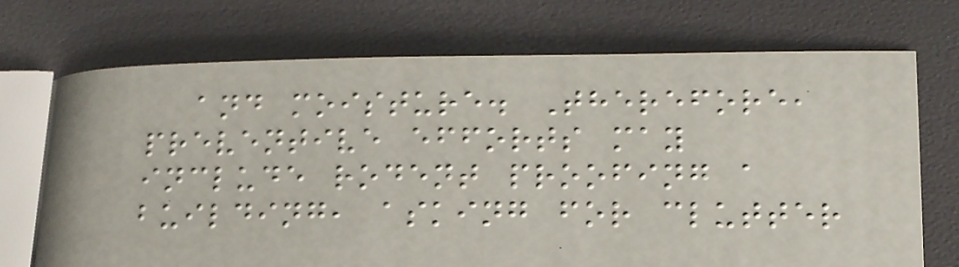and moisture. Therefore,
preventive efforts may
include rodent proofing a
building, asking for clutter
